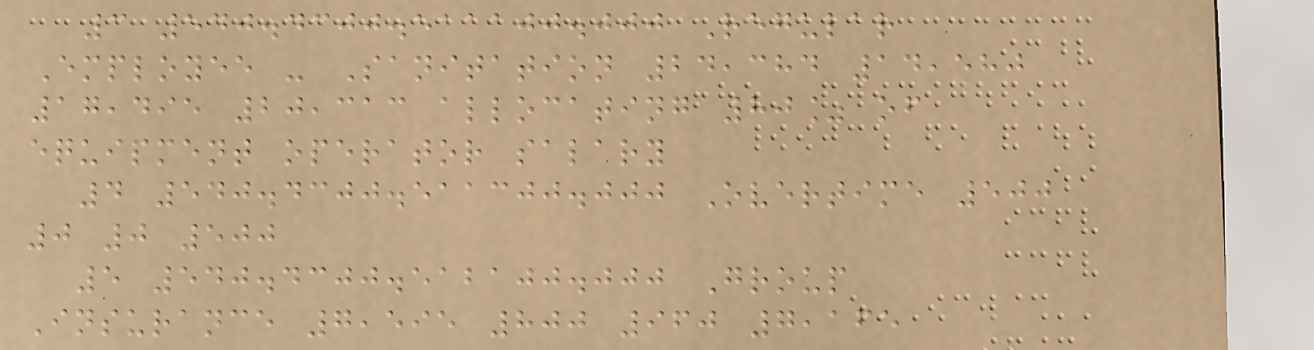3 540.4300.511100.000 Regular
Employee - Sanitation 24,384 14,580
17,495 20,313 allocating 80% of
equipment operator salary
4 540.4300.511300.000 Overtime 500
0 0 500
5 540.4300.512100.000 Group
Insurance 7,595 800 960 7,165
